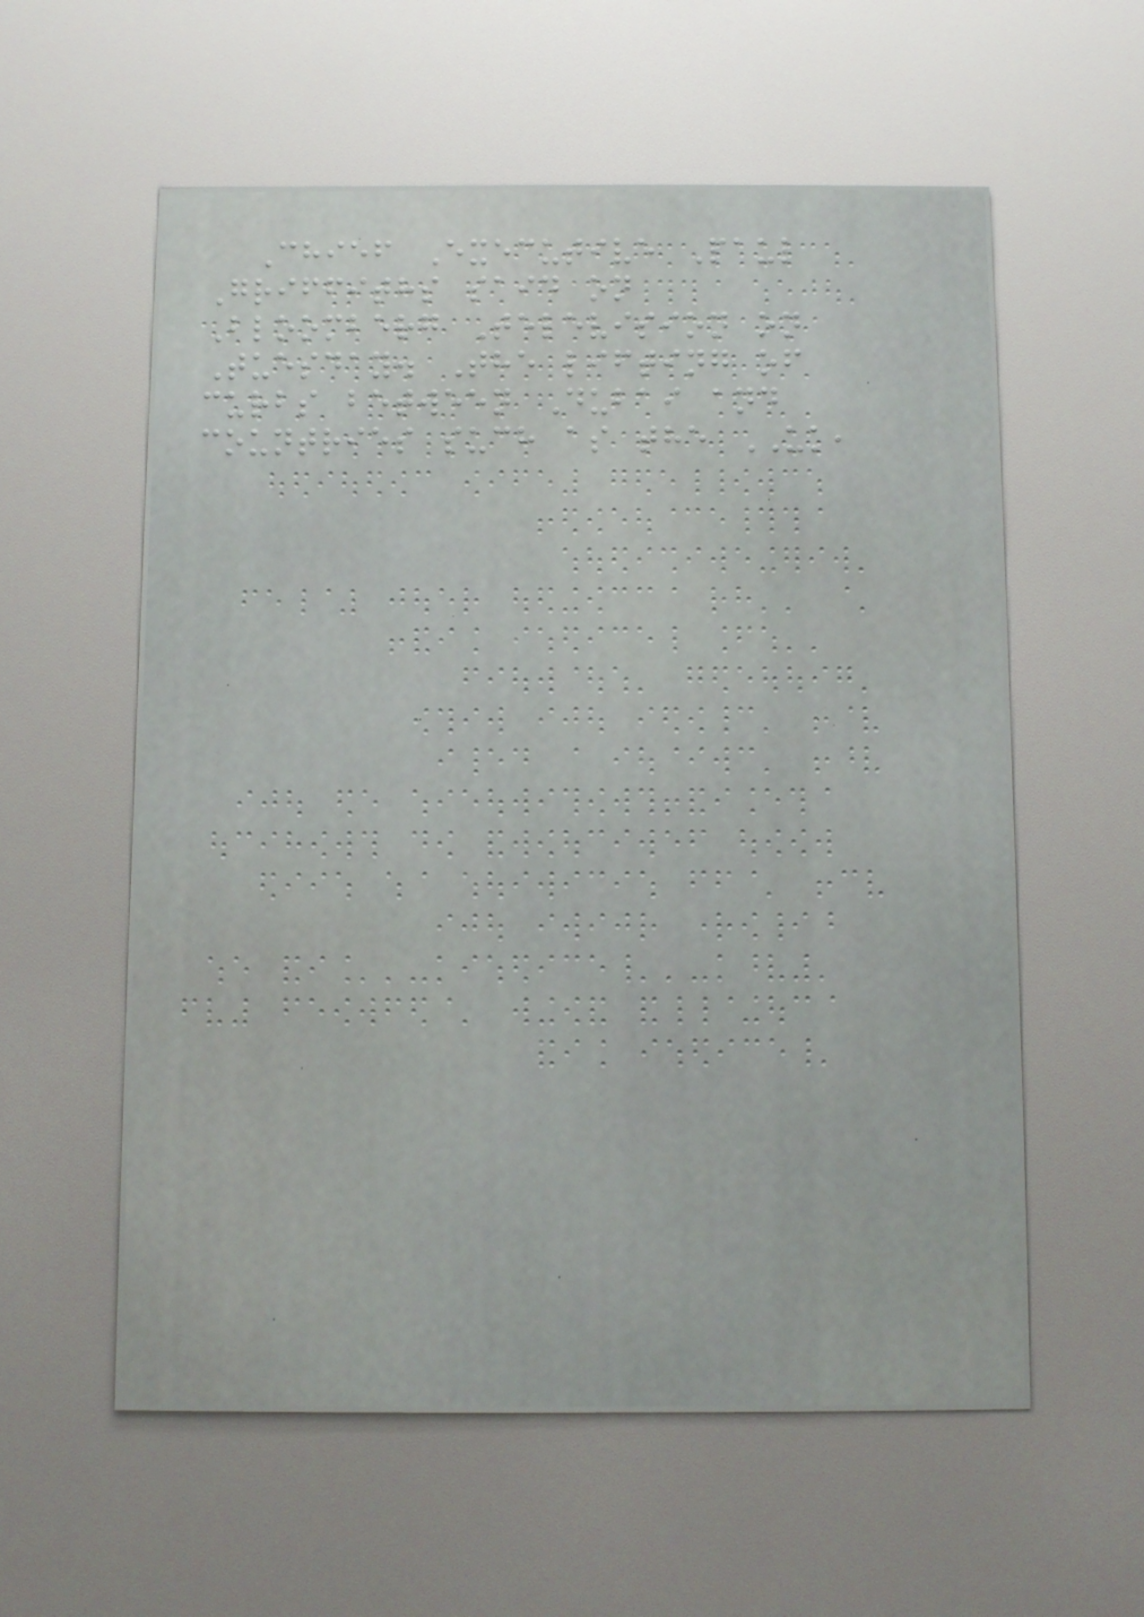Chief Executive Paul
Griffiths said on
Bloomberg Television on
Tuesday. The lifting of
curbs between Dubai and
countries such as the UK,
